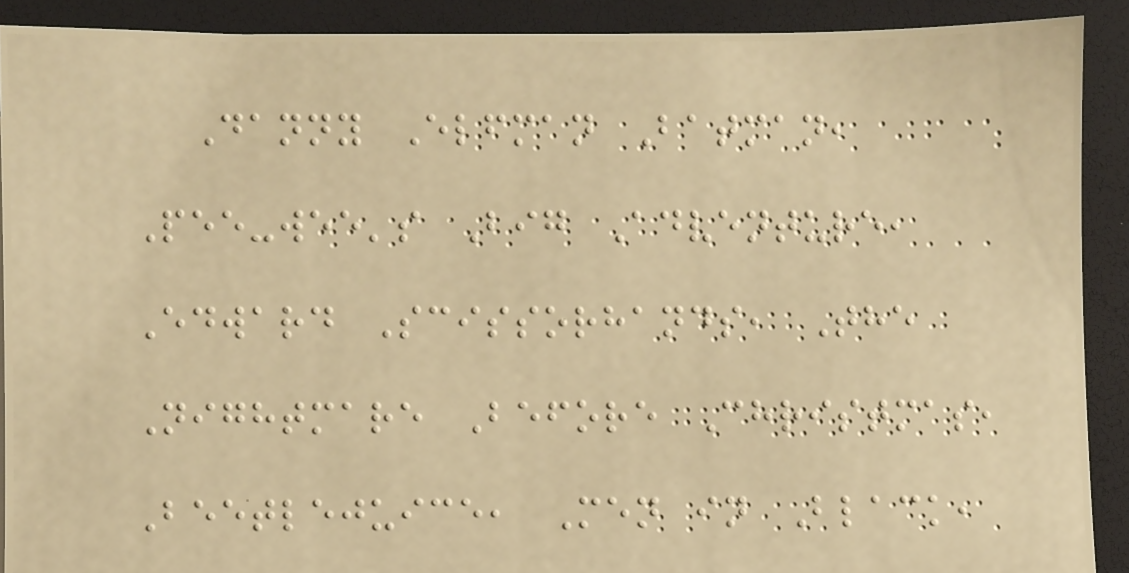Danny Elfman Batman,
Pee-wee's Big Adventure,
Edward Scissorhands, The
Nightmare Before Christmas,
Beetlejuice, Men in Black,
